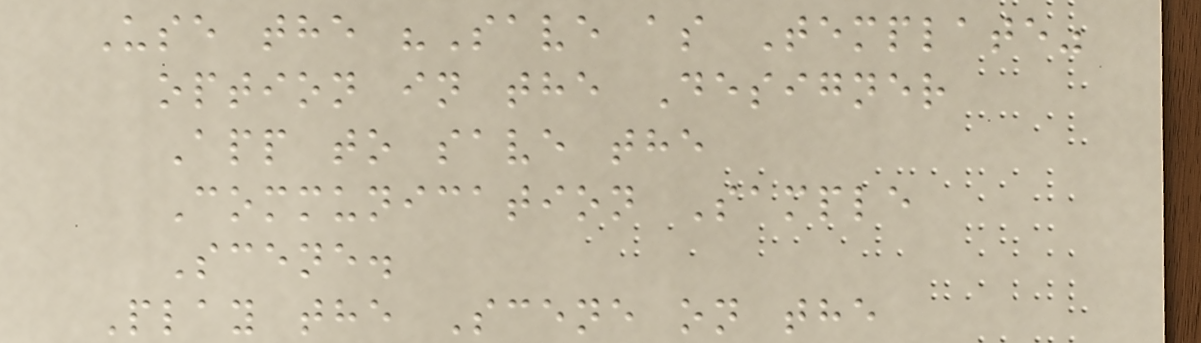Use the "Save as Template"
option in the Designer
App to save the
Communication Sample
Scene.
Play the Scene on the
